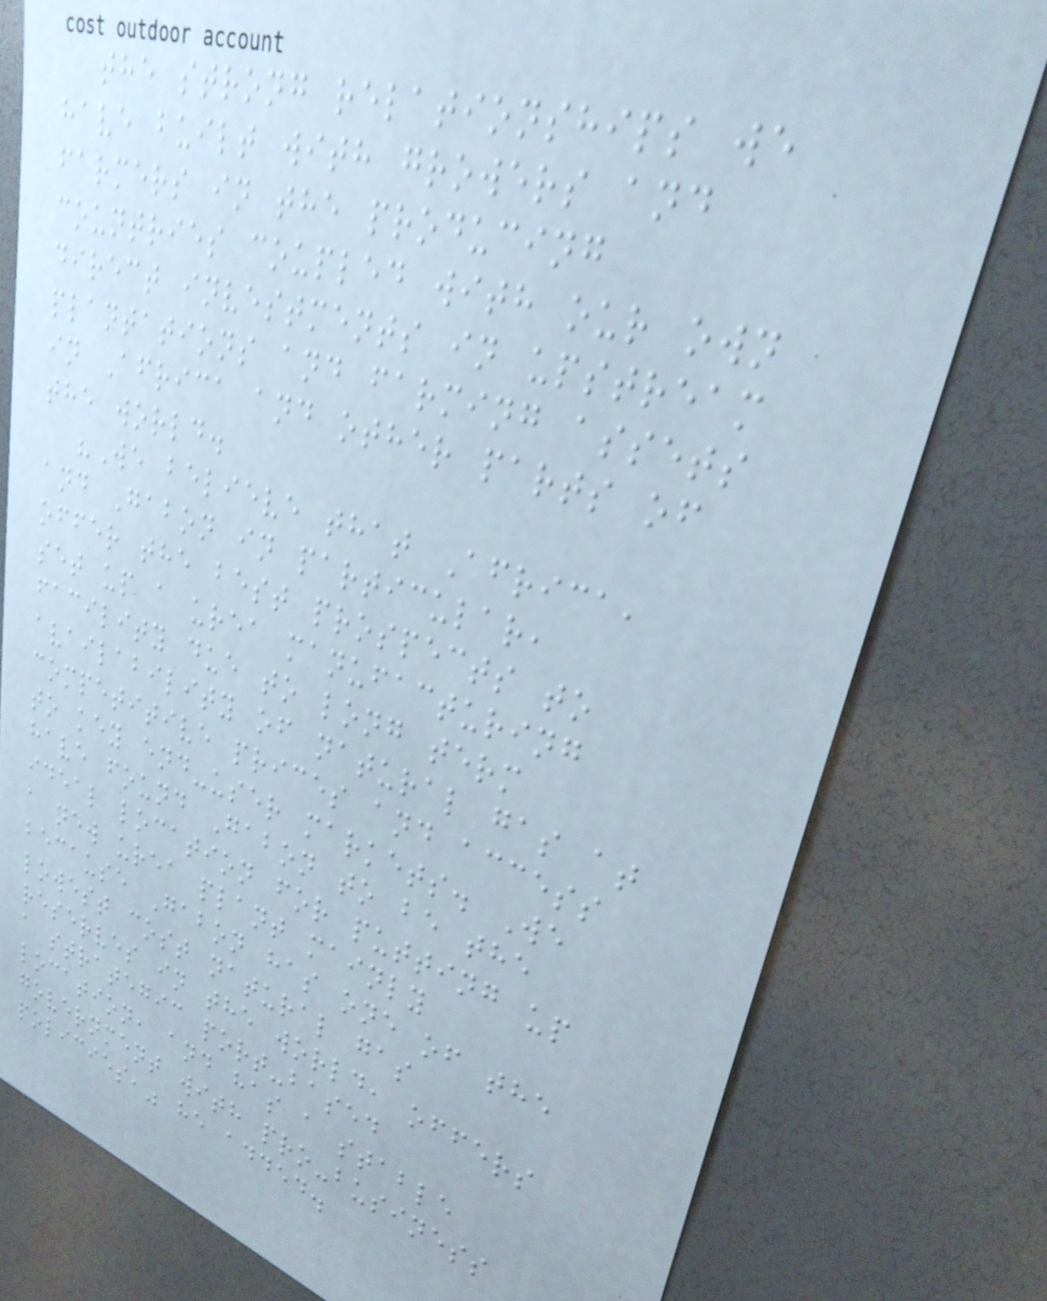the strong relationships we
have built with growers and
farmers in the producing
countries coupled with our own
direct investments in upstream
plantations and farming assets
in Africa and other parts of
the world.
"We believe that Africa,
and Gabon in particular,
offer the best prospects to
set up a urea manufacturing
facility due to long term
availability of natural gas at
competitive prices and access
to key end-user markets. We
have found Gabon to be the
ideal location for putting up
a new urea plant mainly
because Gabon has one of the
lowest cost natural gas
reserves in the world, offers
a strategic port-based
location, and has a stable
government with pro-business
policies," he added.
